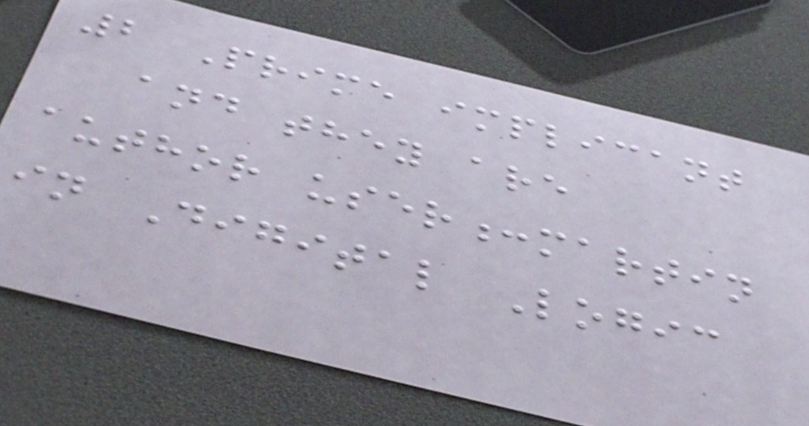2 Prime implicant
and they are
author user:martin
in Digital Logic
